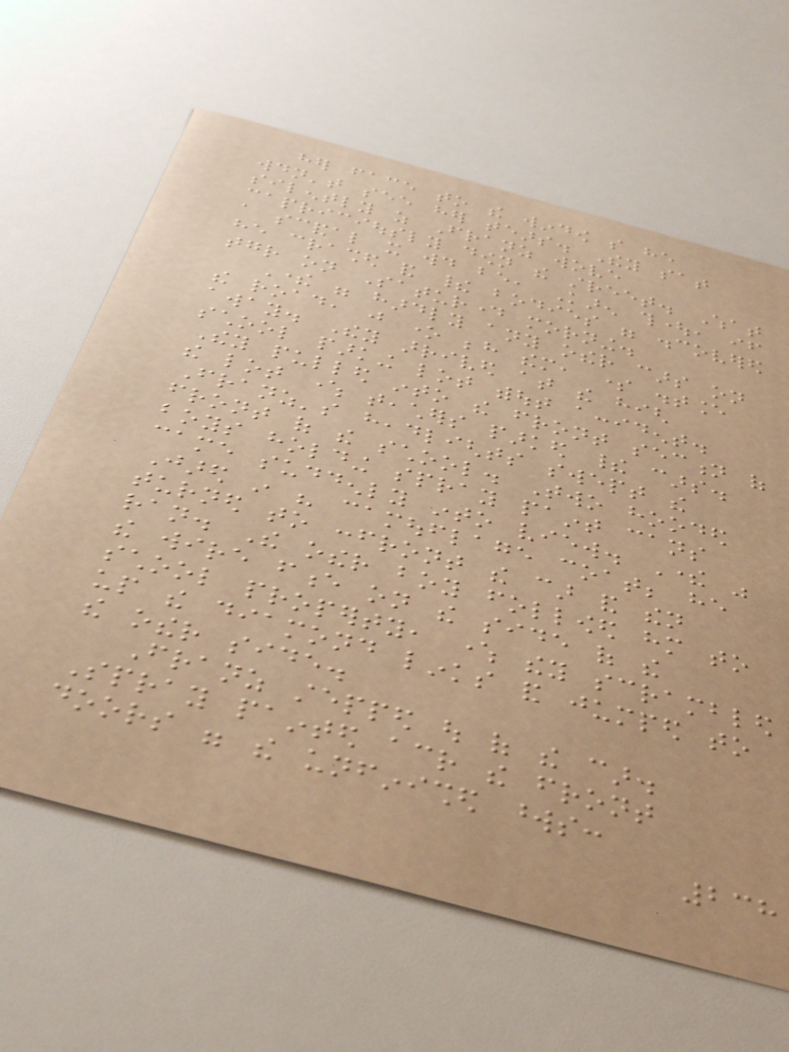her face to the window so he
wouldn't see her tears. They sat
silently as Franz wove
capriciously down the street. What
a scandal it would be, Karen thought, if
he crashed and their bodies were discovered
together on Saturday morning.
There were hardly any other cars on
the road, just one behind them, some distance
away. They arrived at the high
school parking lot without accident.
They pulled into the front section of
the lot where teachers parked their cars.
Franz's headlights swept the
front of the school. Two hooded
boys holding spray paint cans
came suddenly into view. There was
Jared in his camouflage coat; he
turned to confront the car and then
ran. The other boy followed him to
the wire fence on the side of the
school property, where they scrambled
up the diamond links and jumped to
the other side.
Franz stepped out of the car.
Spray painted across the front
doors were the unfinished words:
238
